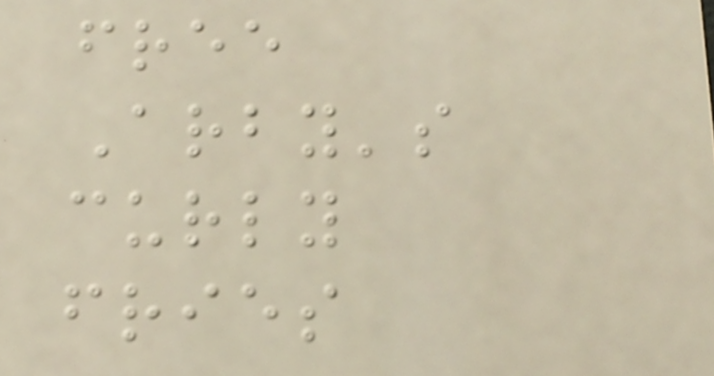free
Arby's
curly
fries
